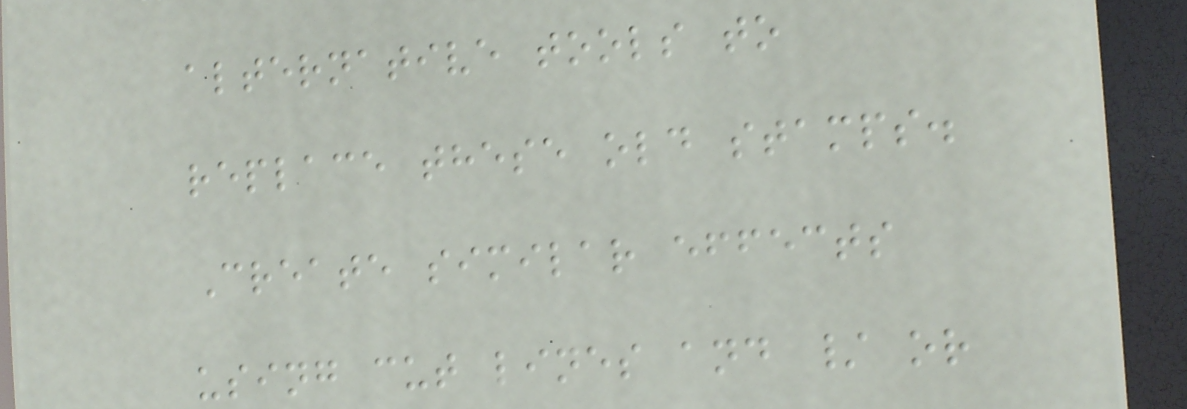alternative tools to
replace these old stamps.
Create similar effects
using cut lines and / or
